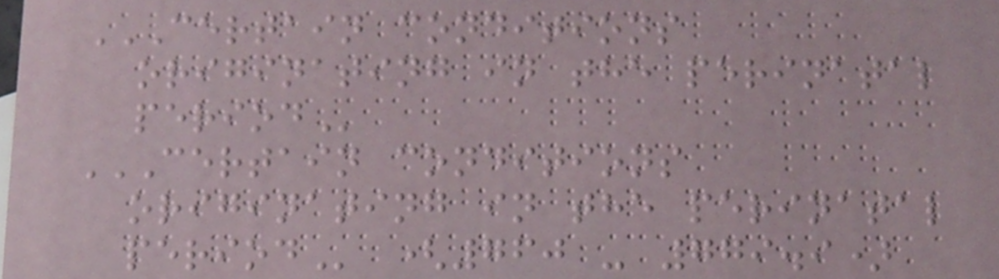CERTAIN CONDITIONS
ORIGINATING IN THE PERINATAL
PERIOD
CERTAIN CONDITIONS
ORIGINATING IN THE PERINATAL
PERIOD (760 - 779.9)
